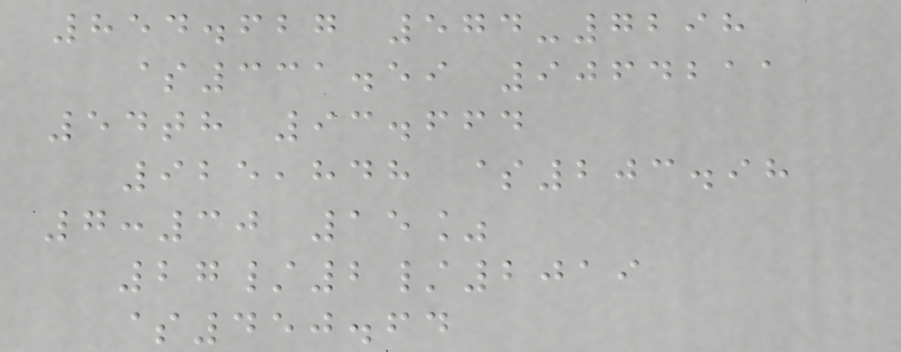854.627 574-7298
$331.59 9064211
54th 93.664
925,848 $203.98
7:30 15%
27/2/2019
$450.64
